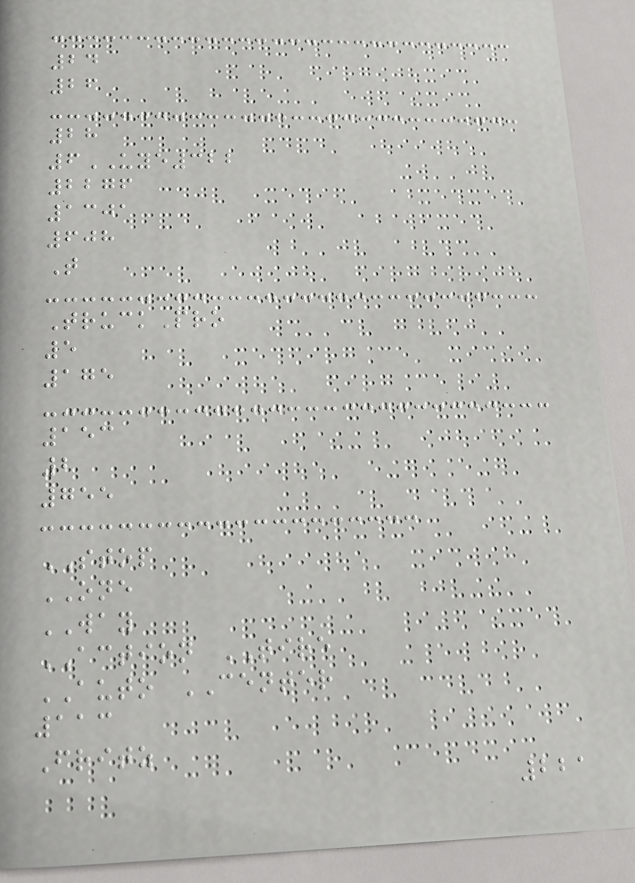24
26
28
6UYE322
2276
1301
608
T
TruckPro
5
175
153
2
755
STOP
ONE
WAY
ACTION TIRE
AUTO CENTER
113
Fritz
221
